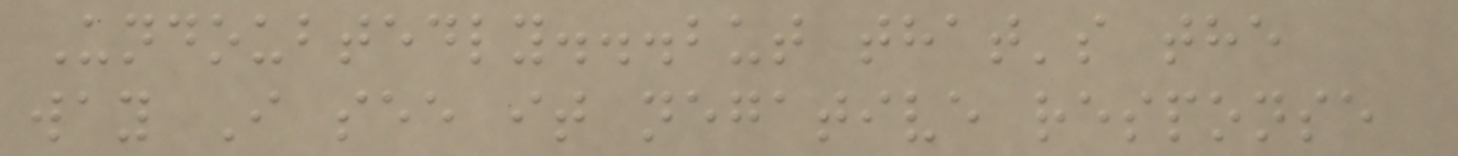Undoubtedly...but that's the
way I see it negative response
